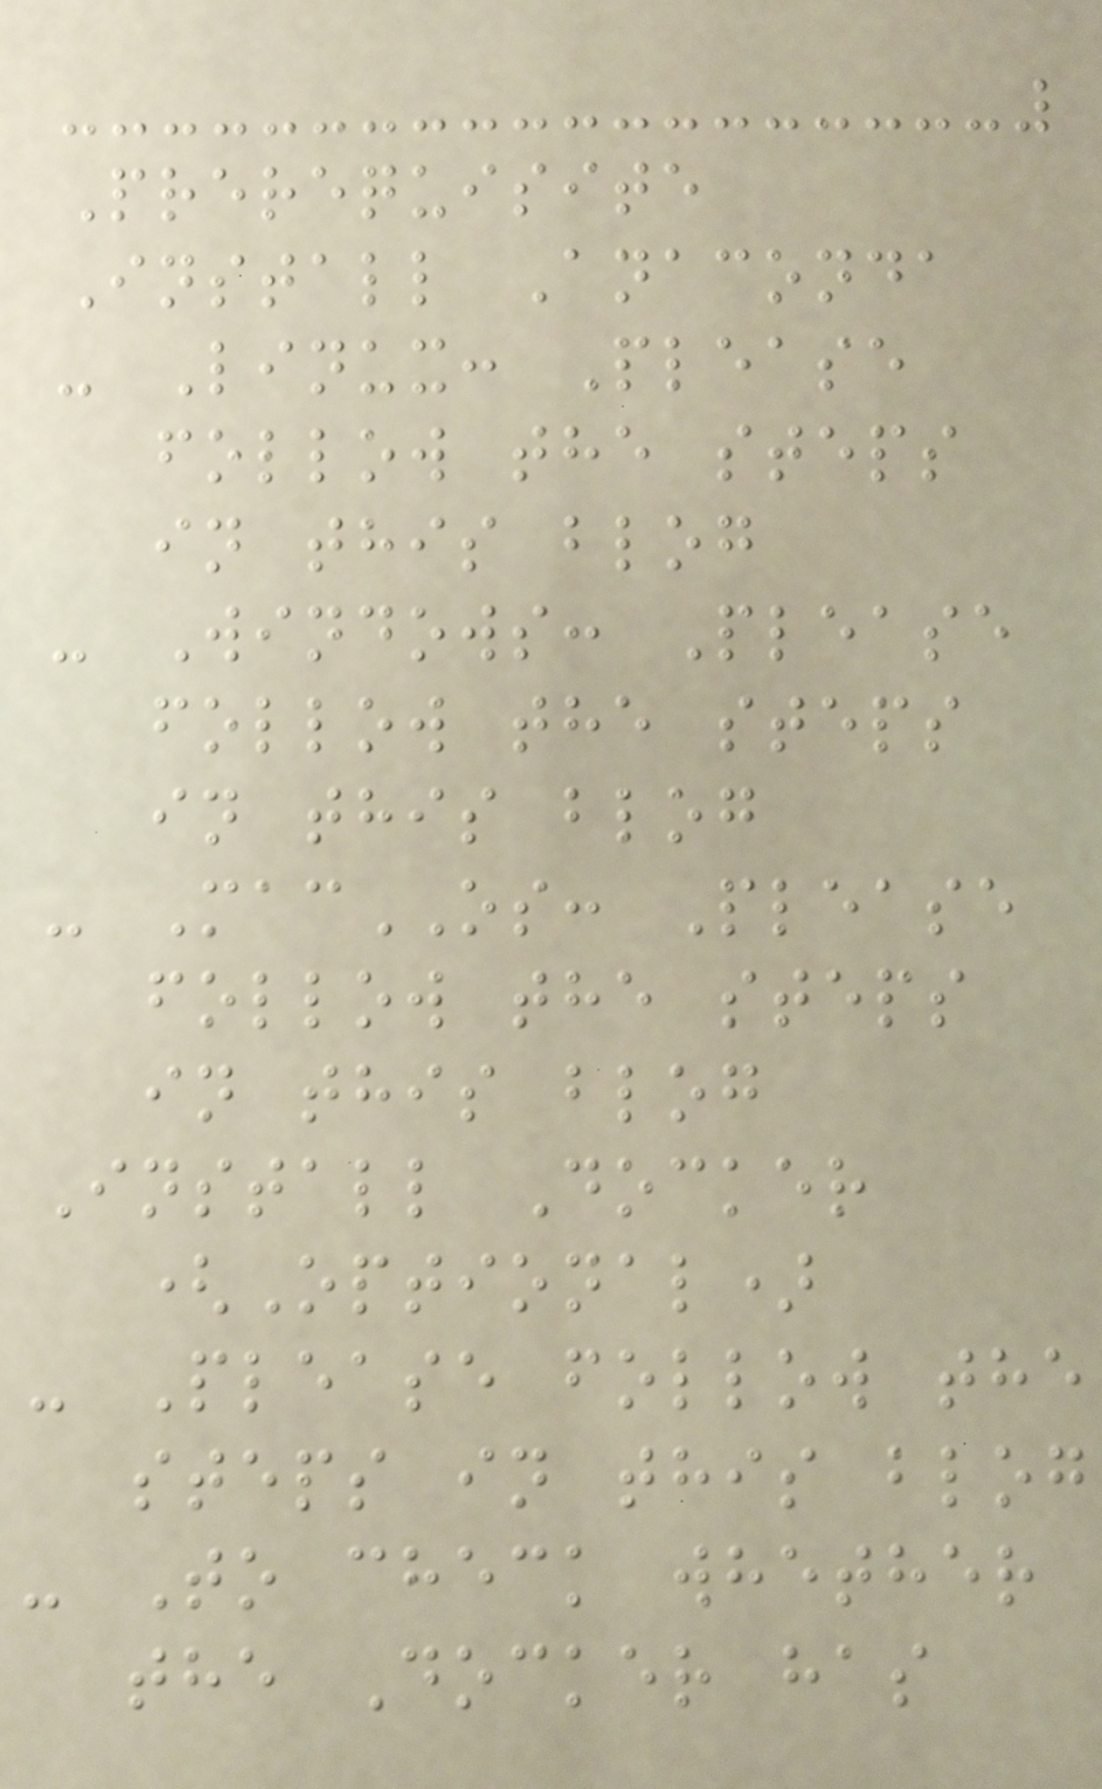Prerequisite
Install Anaconda
- Linux: Please
follow the steps
in this blog
- Windows: Please
follow the steps
in this blog
- MacOS: Please
follow the steps
in this blog
Install Docker
(Optional)
- Please follow the
steps in this blog
- To check whether
the Docker has
